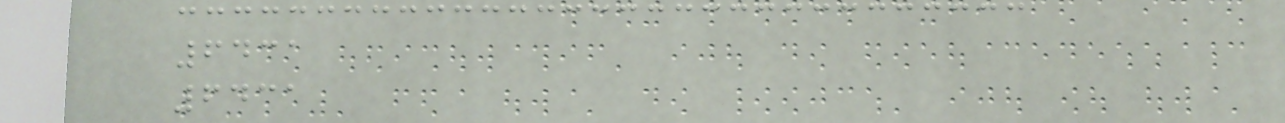6431
6431
